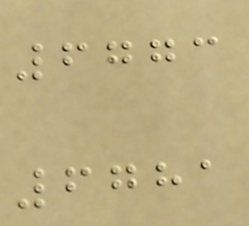6773
6781
